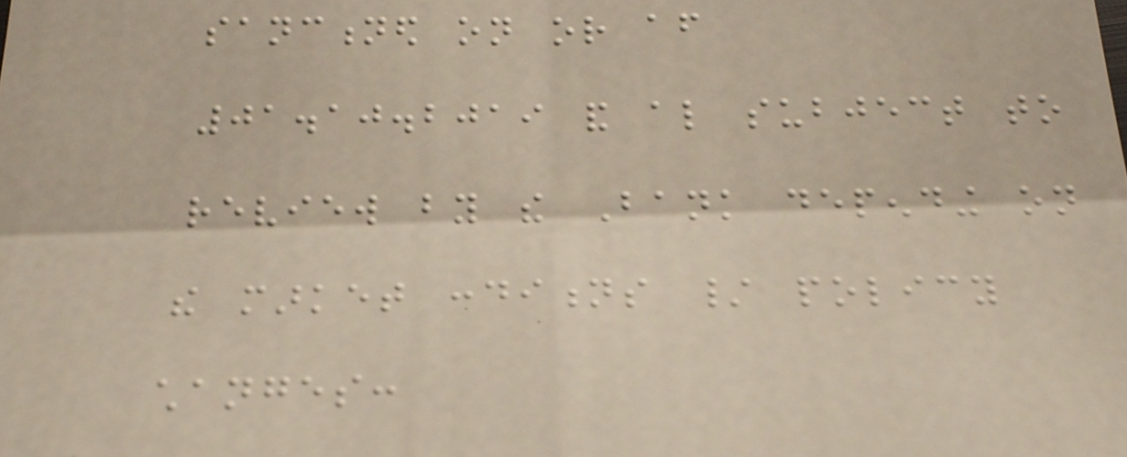sanctioned on or after
01.10.2019 and also subject to
review by the Bank depending on
the market conditions / policy
changes:
